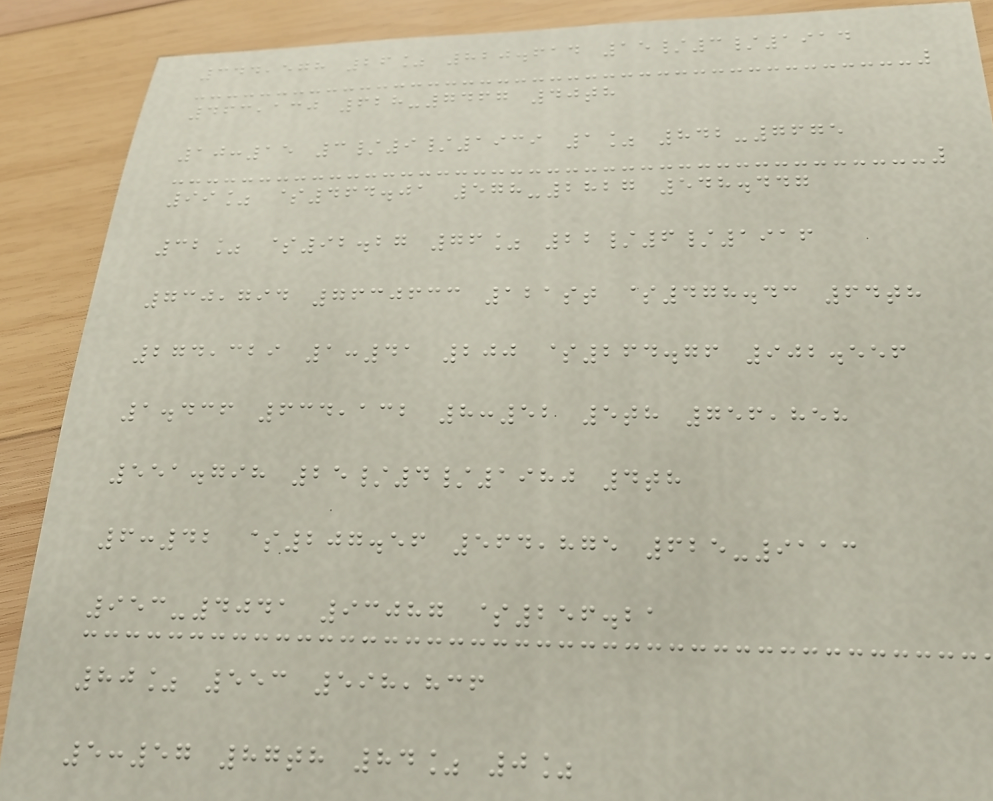344,578 26% 820.614 15/3/1914
463,130 628-7467 40th
10:15 3/9/1939 1% 842-7675
99% $464.01 578-2827 548.447
32% $92.27 76% 22/6/1916
730,794 7630633 121st $478.43 64th
274,329 1:41 200 $264.76 902.556
1.436 634,132 8:52 5th 756,858
551.798 25/4/1980 4th
6:42 $207.56 564,875 625-9113
953-4041 93087 $256.21
80% 553 598,836
5:57 87th 84% 0%
